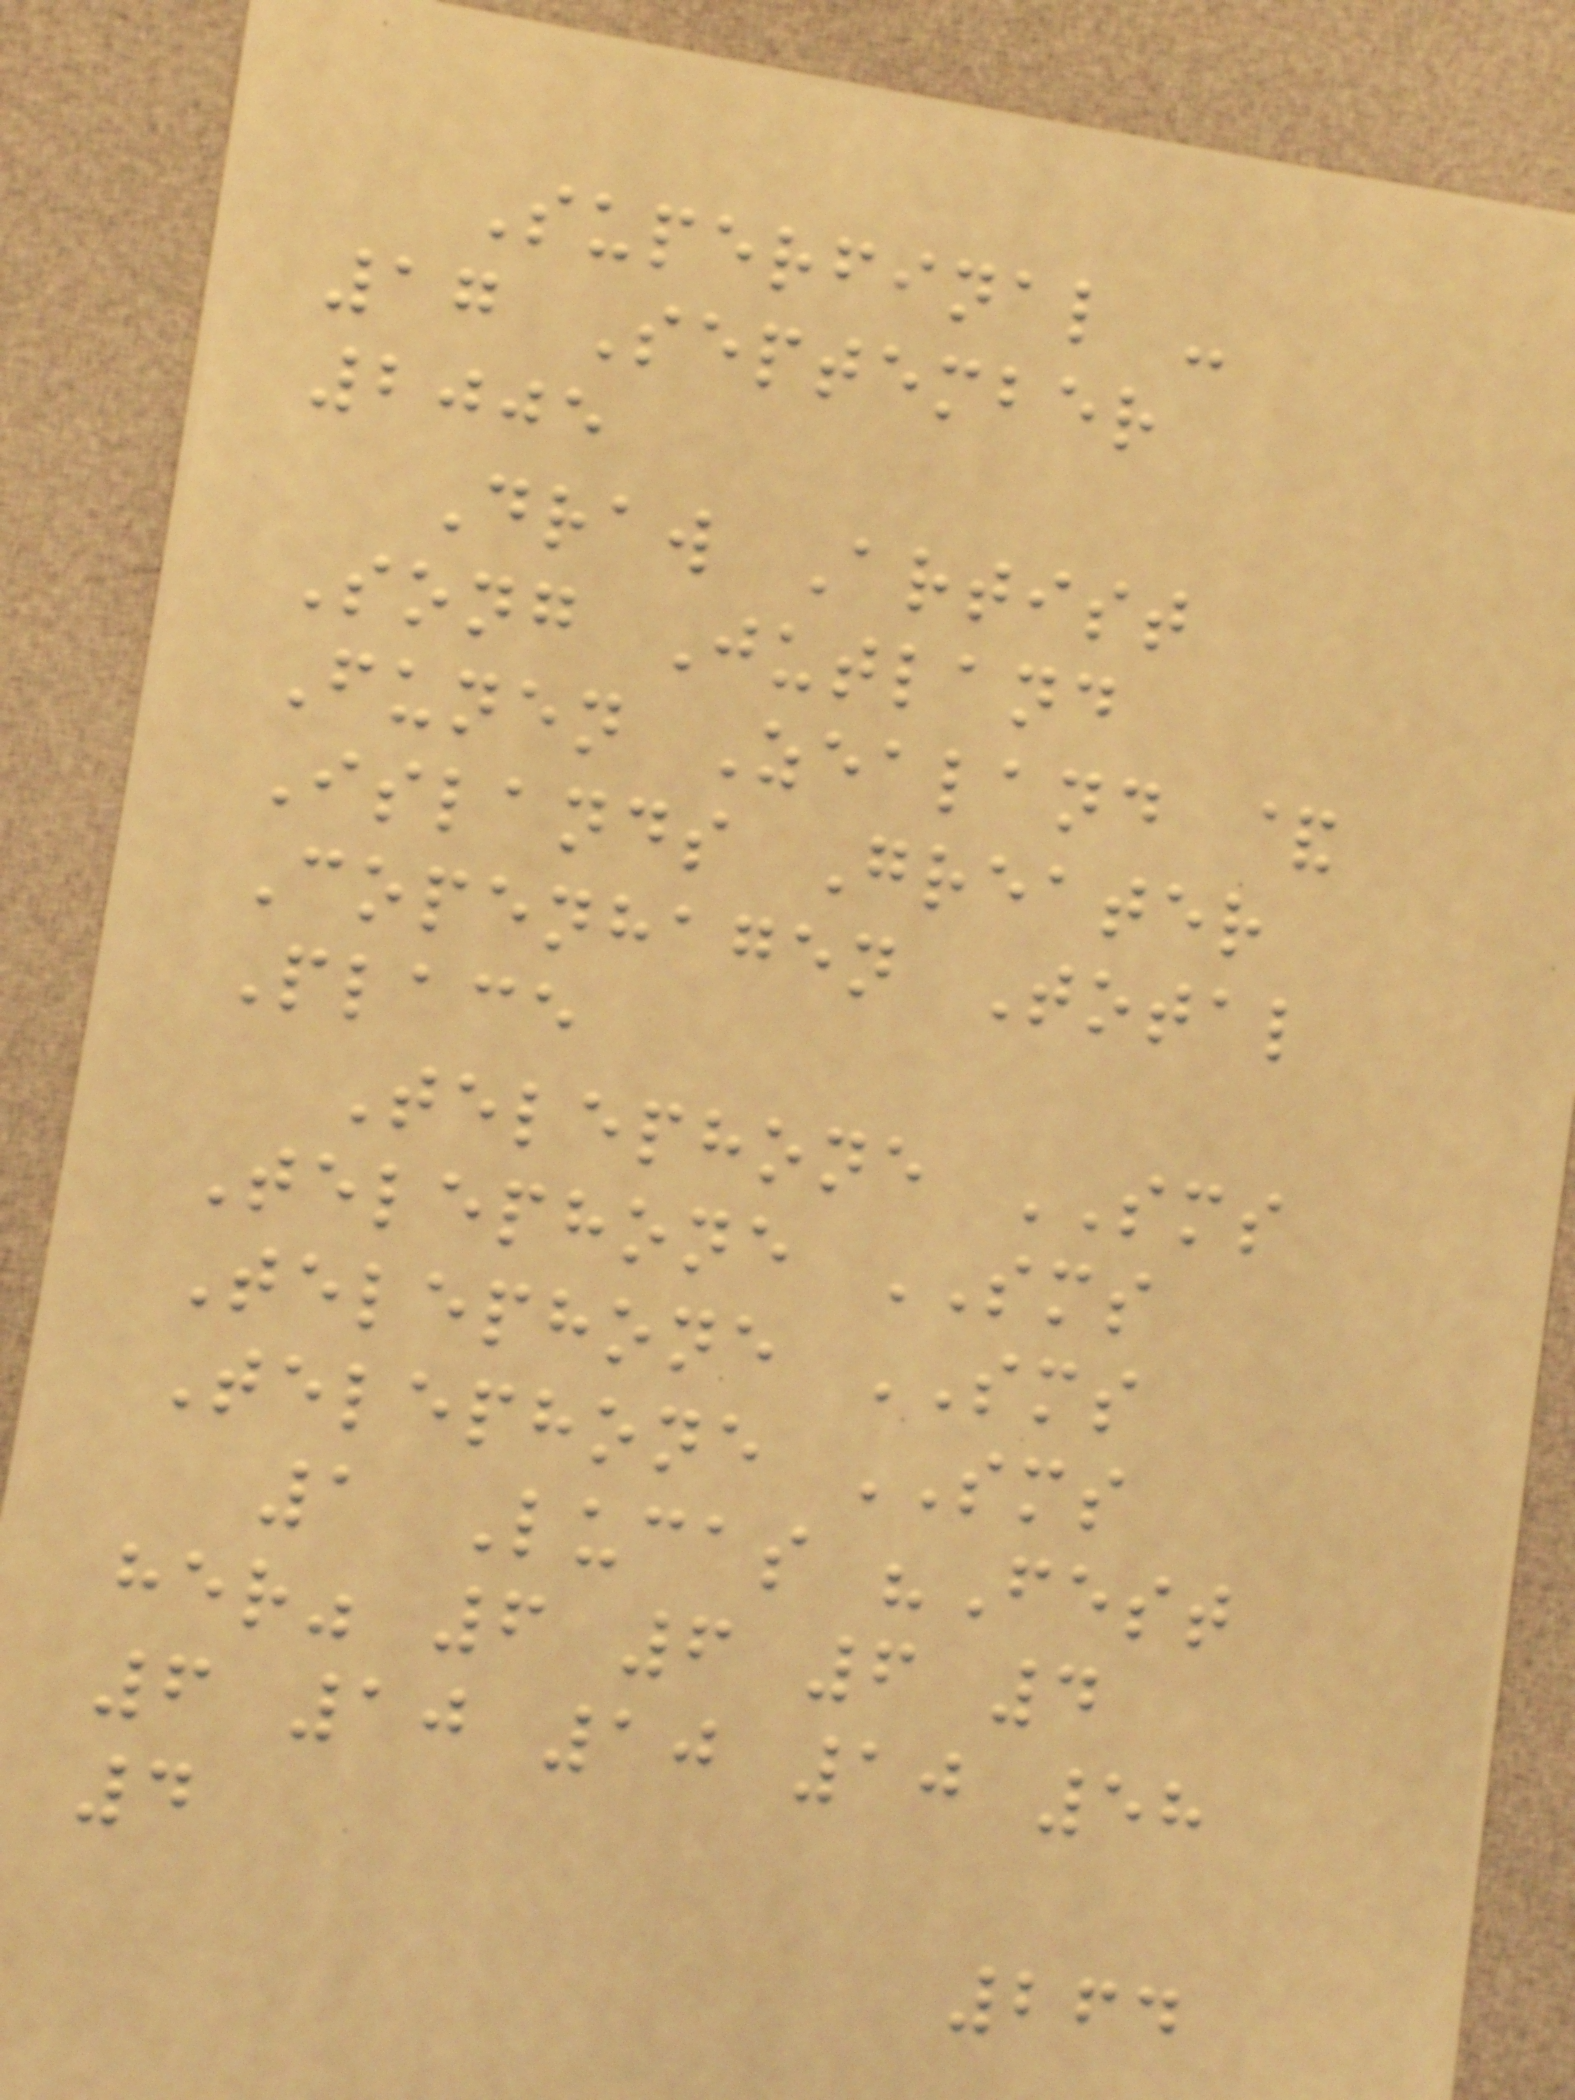Superfinal -
17 September
2005
Draw Artist
Song Jutland
Funen Zealand &
Islands Greater
Copenhagen Total
Place
Telephone SMS
Telephone SMS
Telephone SMS
Telephone SMS
1 Lucas "Fest
her" 6 6 6 4
6 10 10 10 58
4
264
